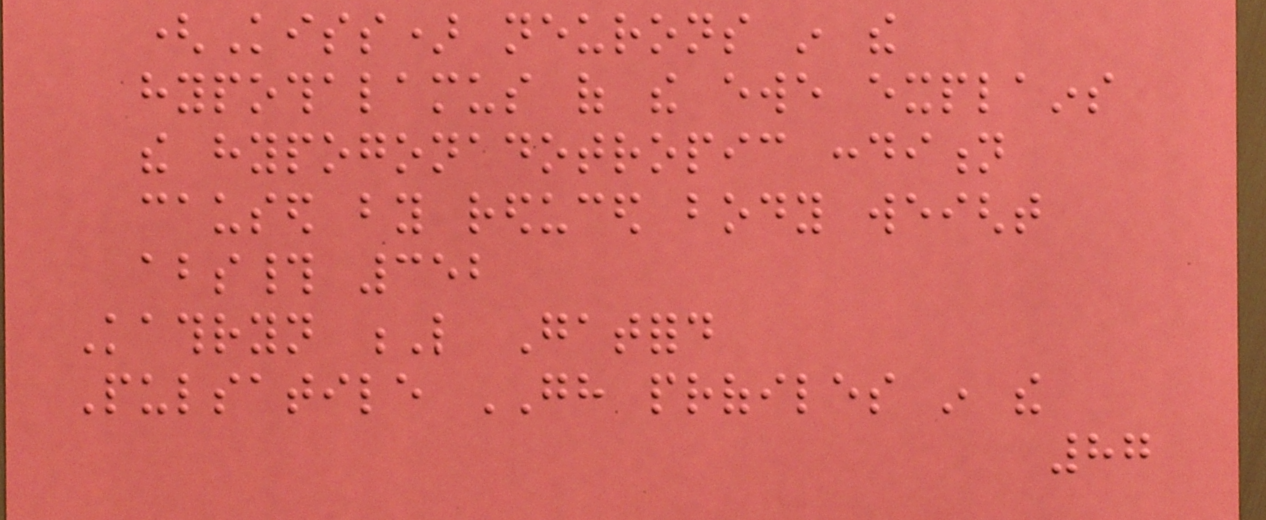(Kiss) neurons in the
hypothalamus of the ewe explains
the hypogonadotropic condition
caused by reduced body weight
abs# 352
Kathryn L Gatford
Pulsatile GH profiles in the
87
